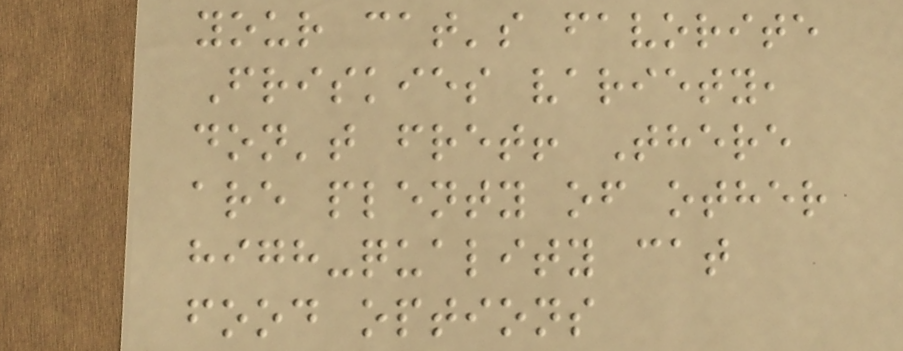your cat's favorite
Friskies variety,
don't fret! There
are plenty of other
high-quality cat
food options
